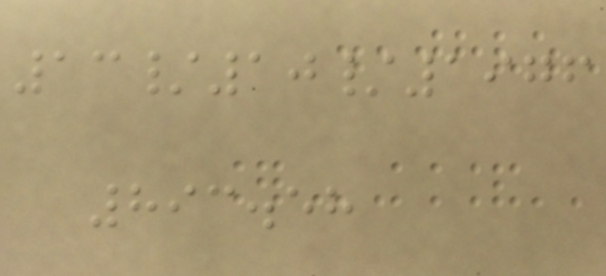13/10/1976
893.58
